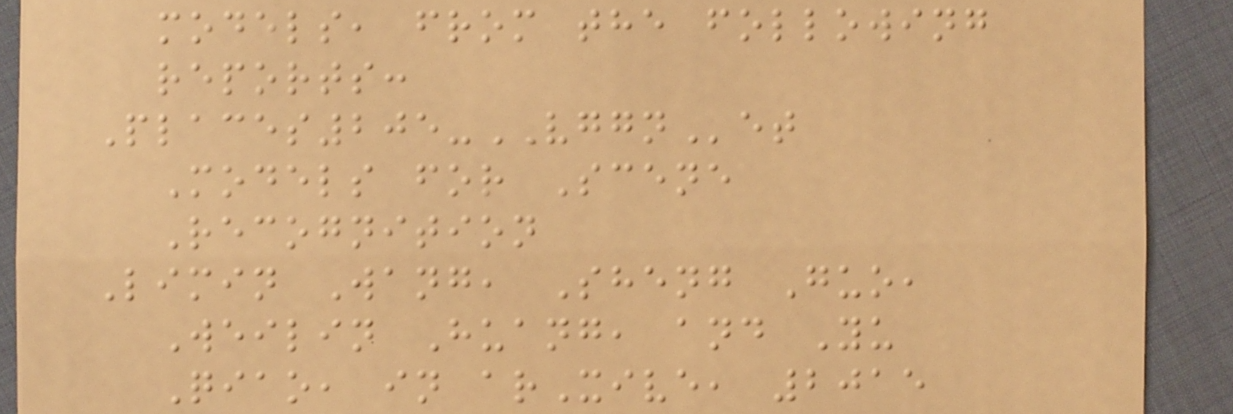models, from the following
reports:
Places205-VGGNet
Models for Scene
Recognition
Limin Wang, Sheng Guo,
Weilin Huang, and Yu
Qiao, in arXive, 2015
